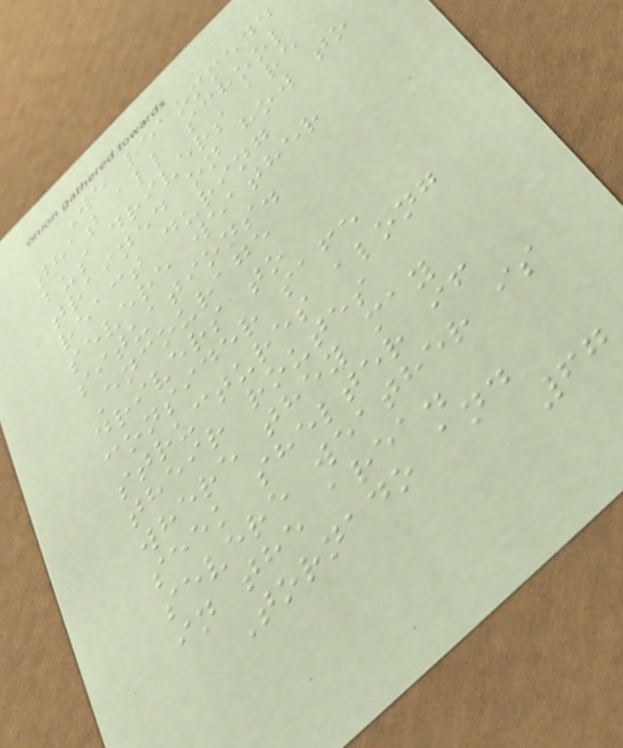We recommend
that all school
bus drivers are
trained on how to
react during
severe weather
situations.
Encourage
drivers to
consider safe
structures along
their routes
where they may
seek shelter if
severe weather is
in the area.
Tornado and
67
